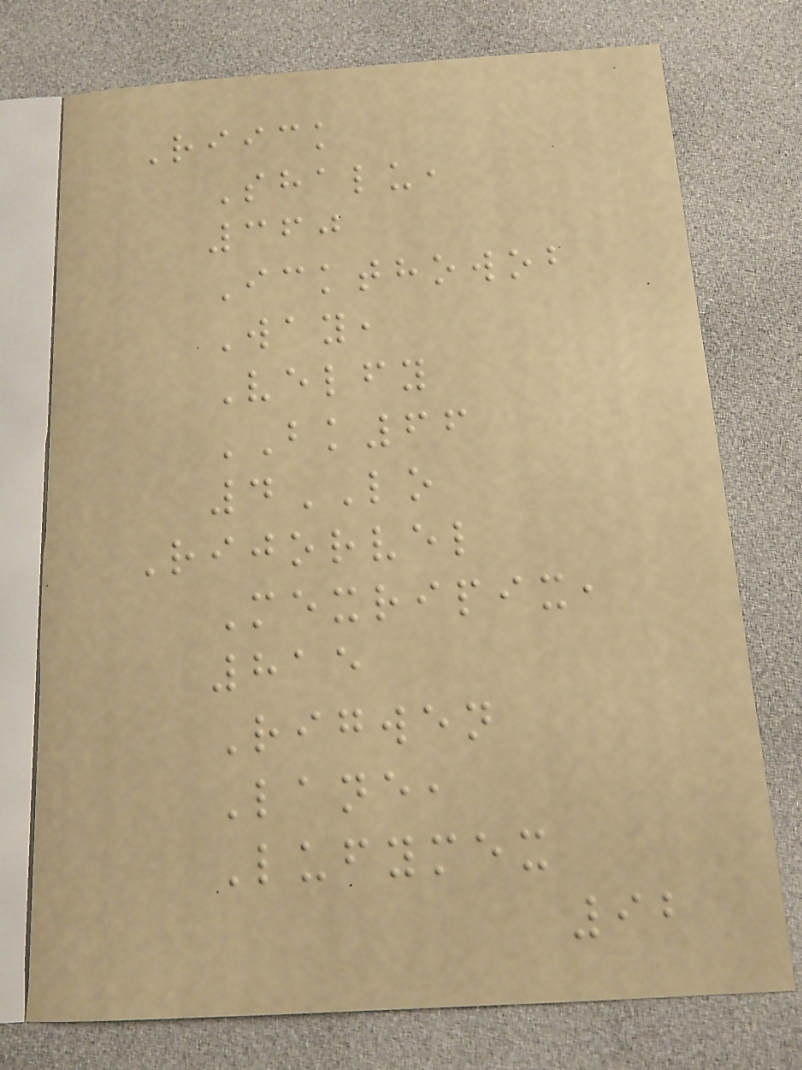Riick
Shalu,
360
Ickthowob
Way,
Velfy
BK66
4LO
Rijorvel
Mexripix,
815
Rigwen
Lane,
Lufymex
92
